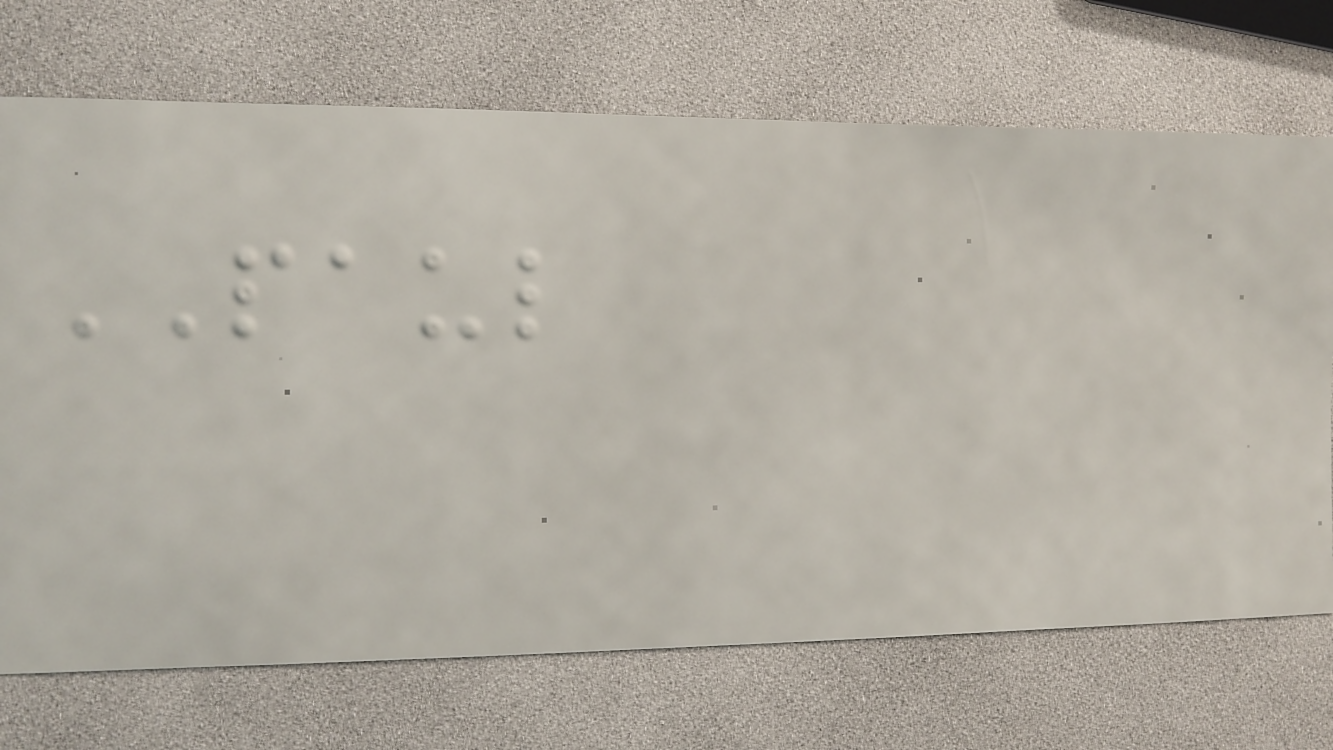PAUL
